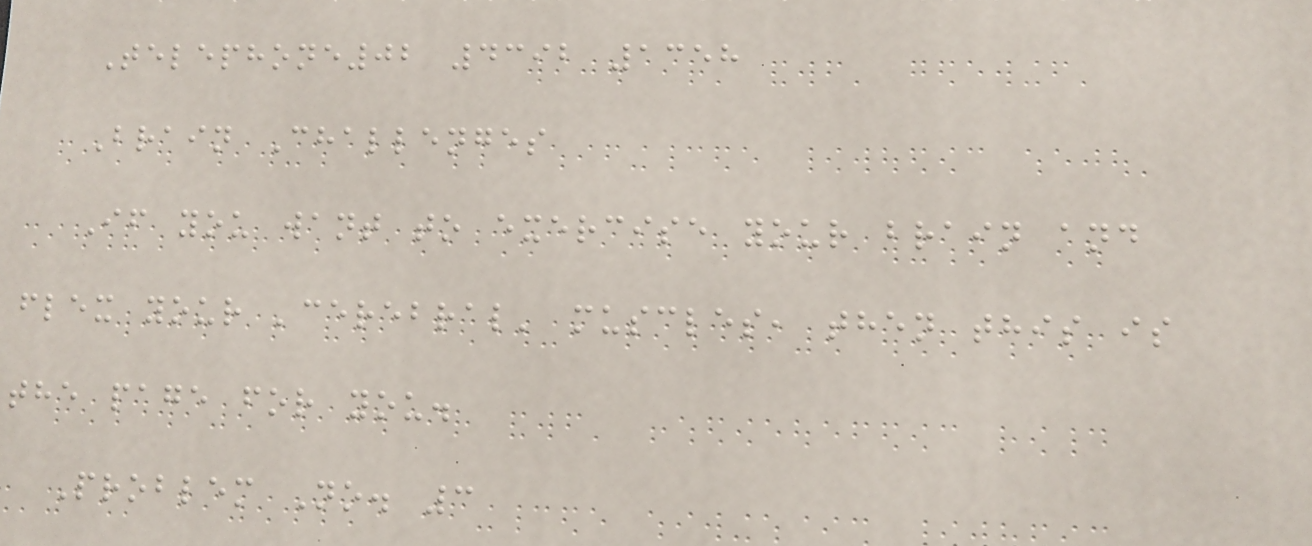Telephone02 4392 1358
Brain Challenges
If you want to exercise your brain and
flex your 'cerebral' muscles, then this is
the page for you.
Problem No. 3
